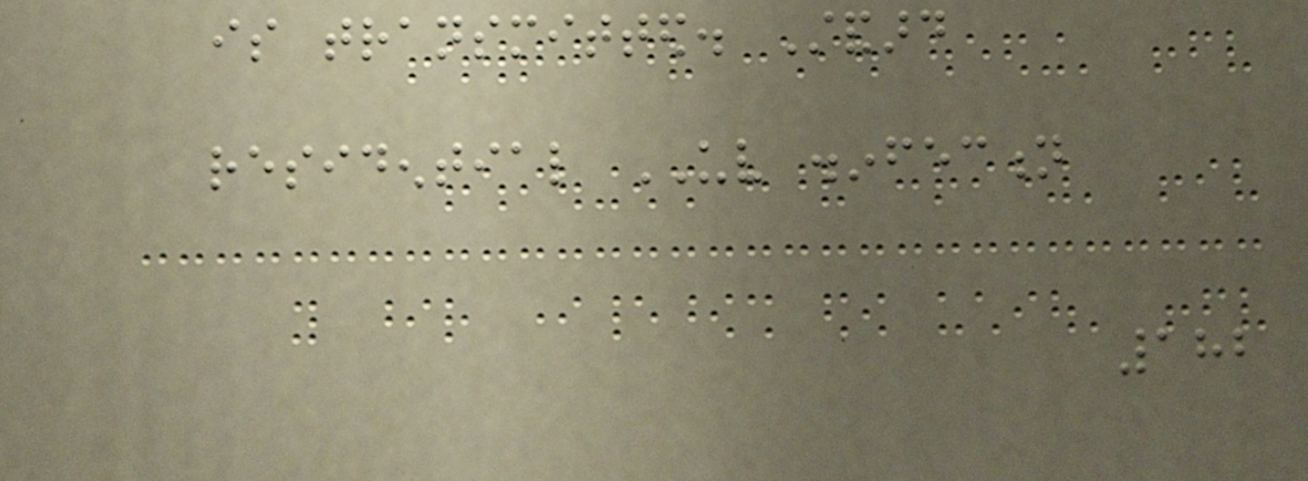is transmitted. Standard
residential UV disinfection
182
